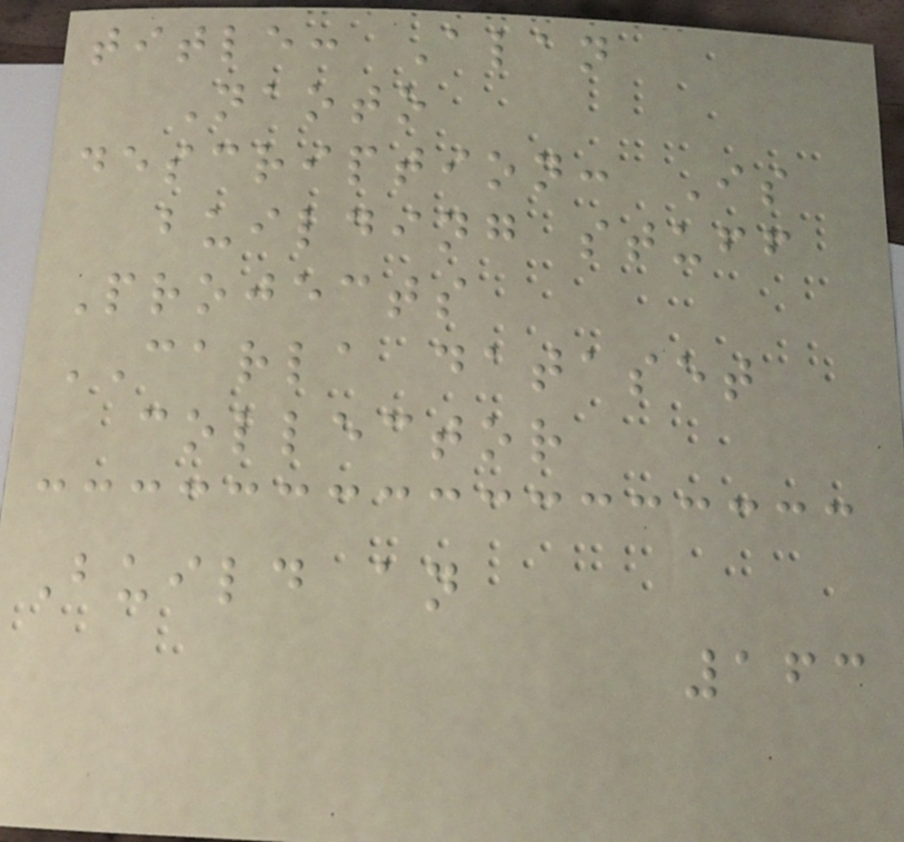title: Alan
Naoto
description: Is
building stuff
Projects
CARLA dataset
collector
Build an
163
